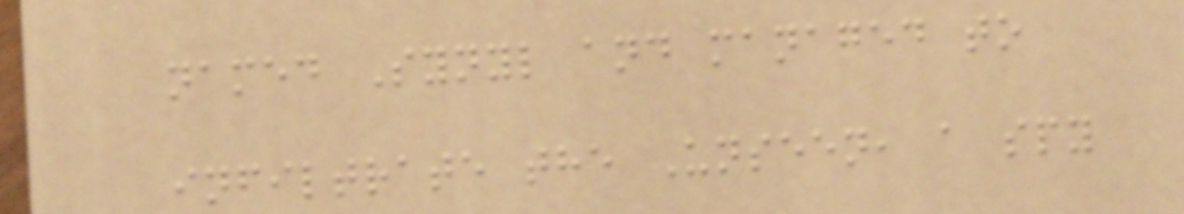named Synyl and managed to
infiltrate the Unseen, a spy
